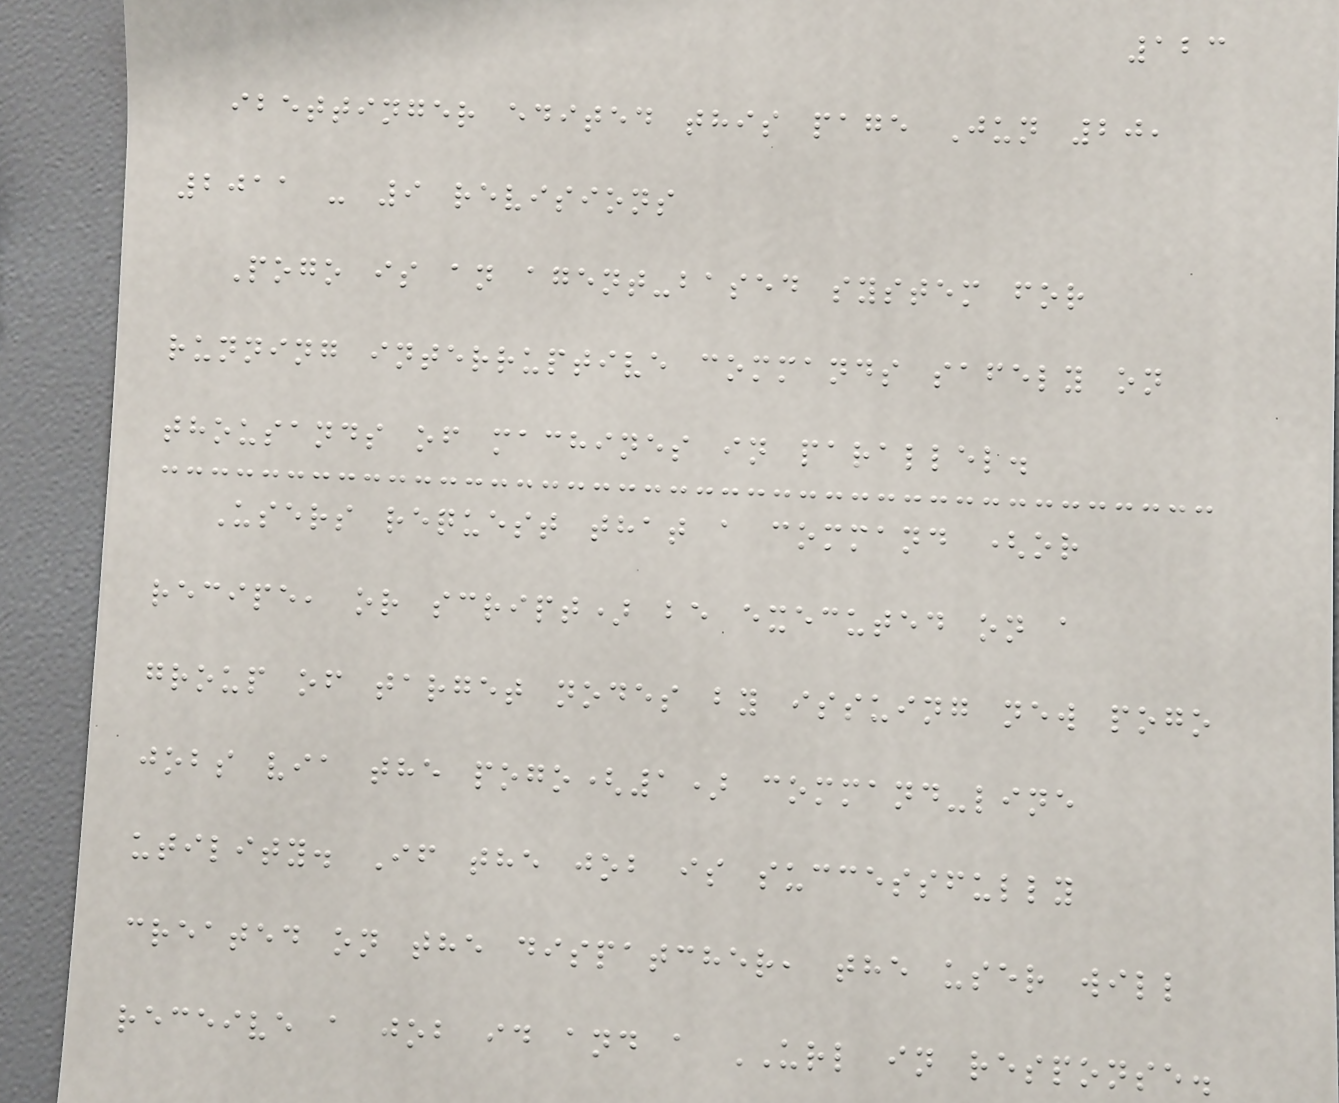123
ibettinger edited this page Jun 20,
2011 - 9 revisions
Pogo is an agent-based system for
running interruptive commands safely on
thousands of machines in parallel.
Users request that a command (or
recipe, or script) be executed on a
group of target nodes by issuing new pogo
jobs via the pogo(1) command-line
utility. If the job is successfully
created on the dispatcher, the user will
receive a job id and a URL in response.
